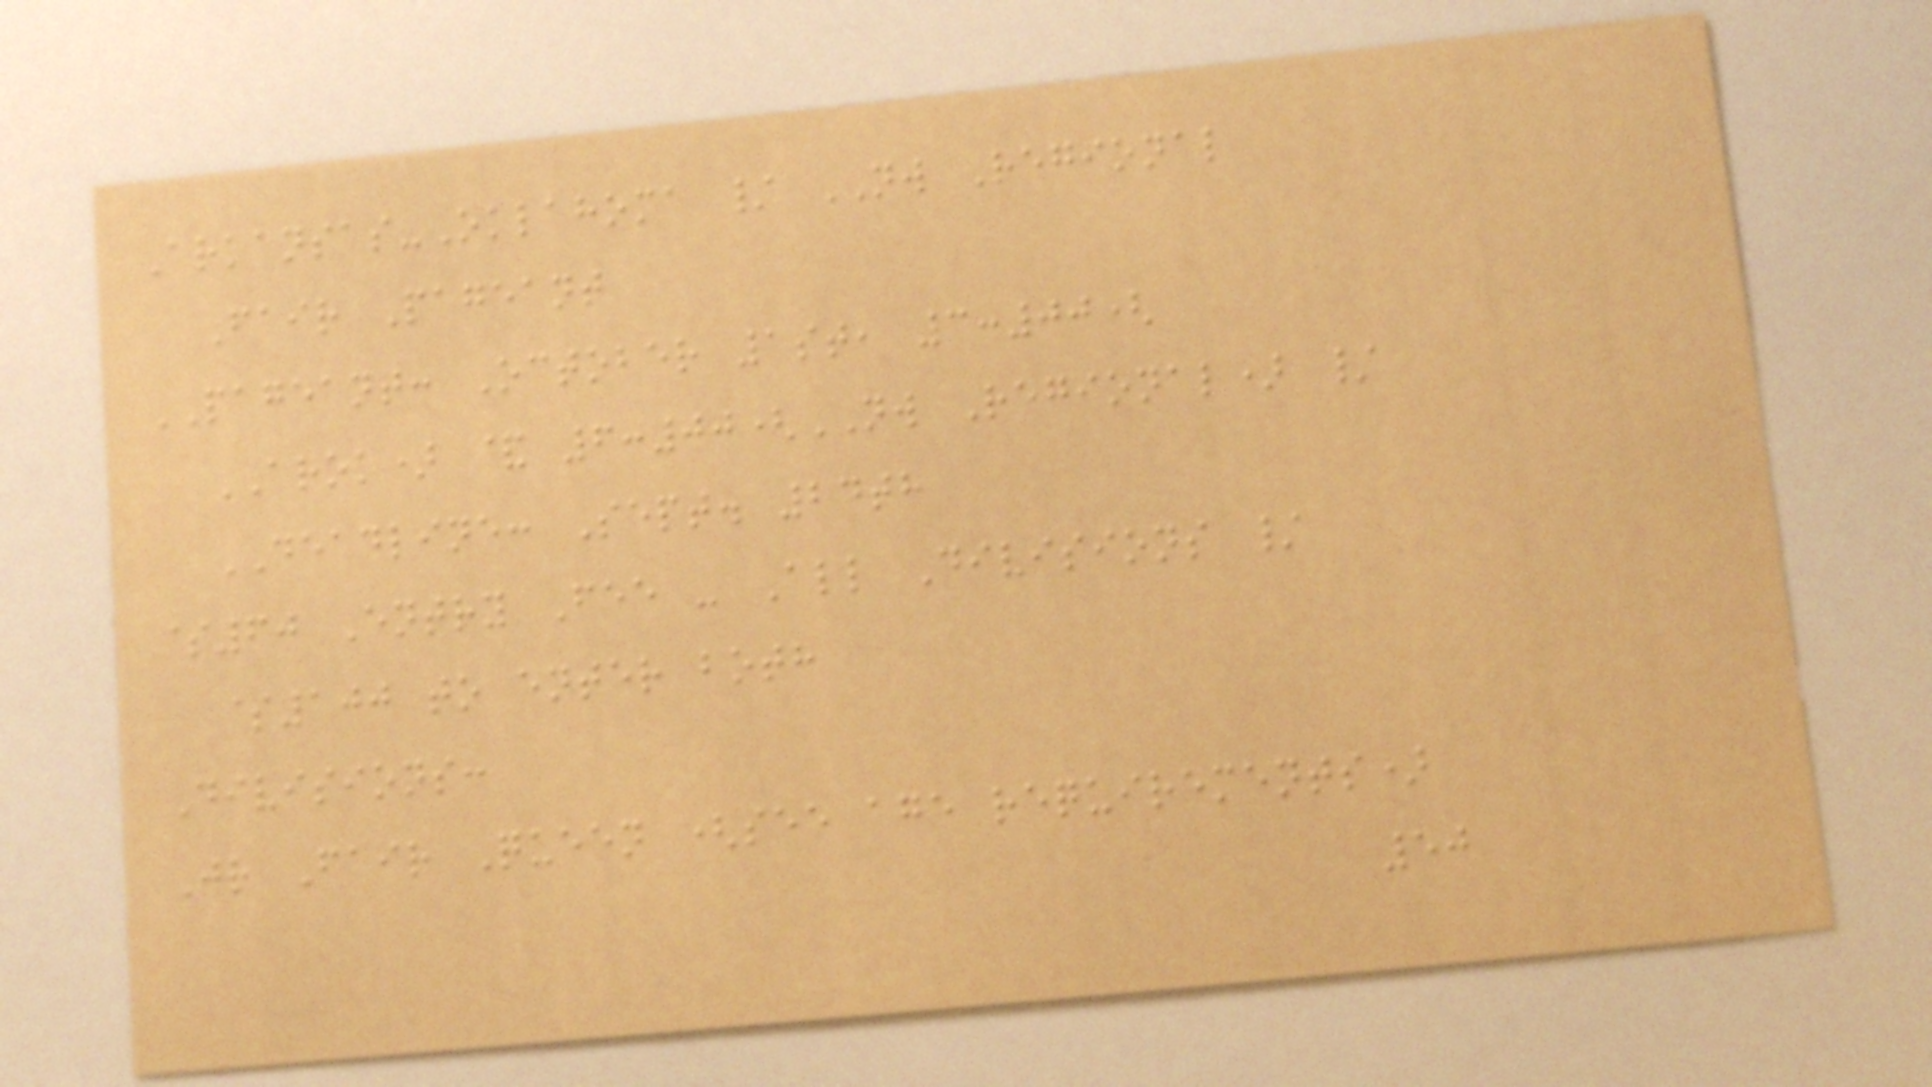Arkansas-Oklahoma / NW Regional
Fair Pageant
PAGEANT: October 1st, 3:00(
AROK) & 6:00(NW Regional) /
DEADLINE: Sept. 24th
$60 Entry Fee - All Divisions /
$100 to enter both
Divisions:
Jr Fair Queen (see age requirements)
50
